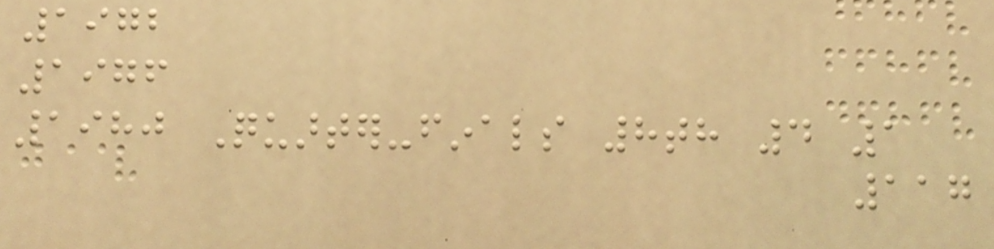1972
1976
1980 Quarter-finals 8th 4 1
117
